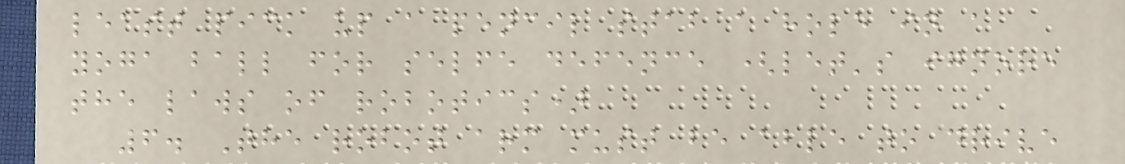least pick up a pencil stab a hole in a
yoga ball for selfe defence (let's ignore
the laws of robotics)
6. The robot arm must be able to drive
